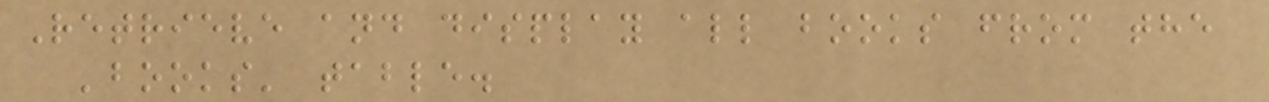Retrieve and display all books from the
'books' table.
